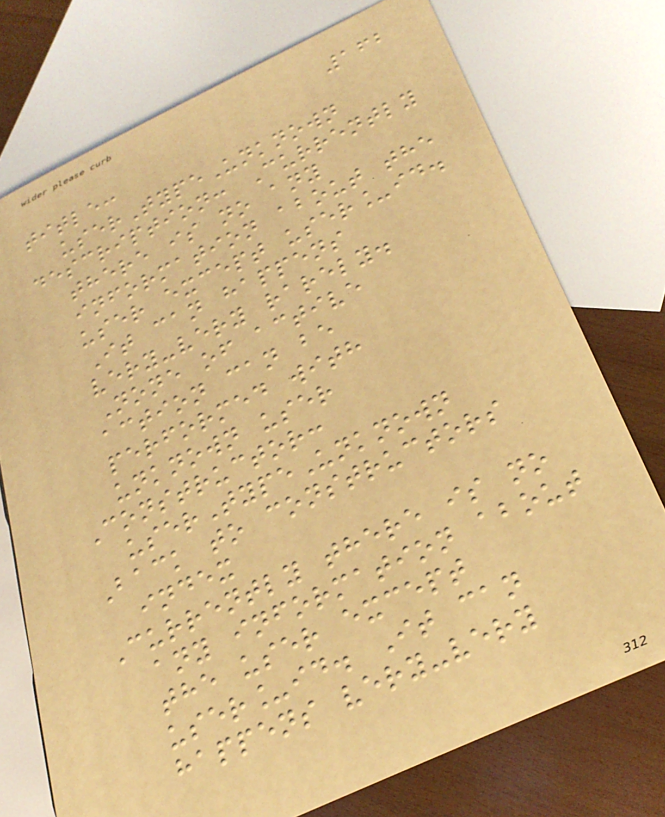162
title:
userTypeUnknown
description: Currently
there is no any
information about the
user except user_id.
It can happens
very-very rarely.
None of active
action can be
performed with
unknown user
Constructor:
userTypeUnknown
Back to constructors
index
Currently there is no
any information about
the user except
user_id. It can
happens very-very
